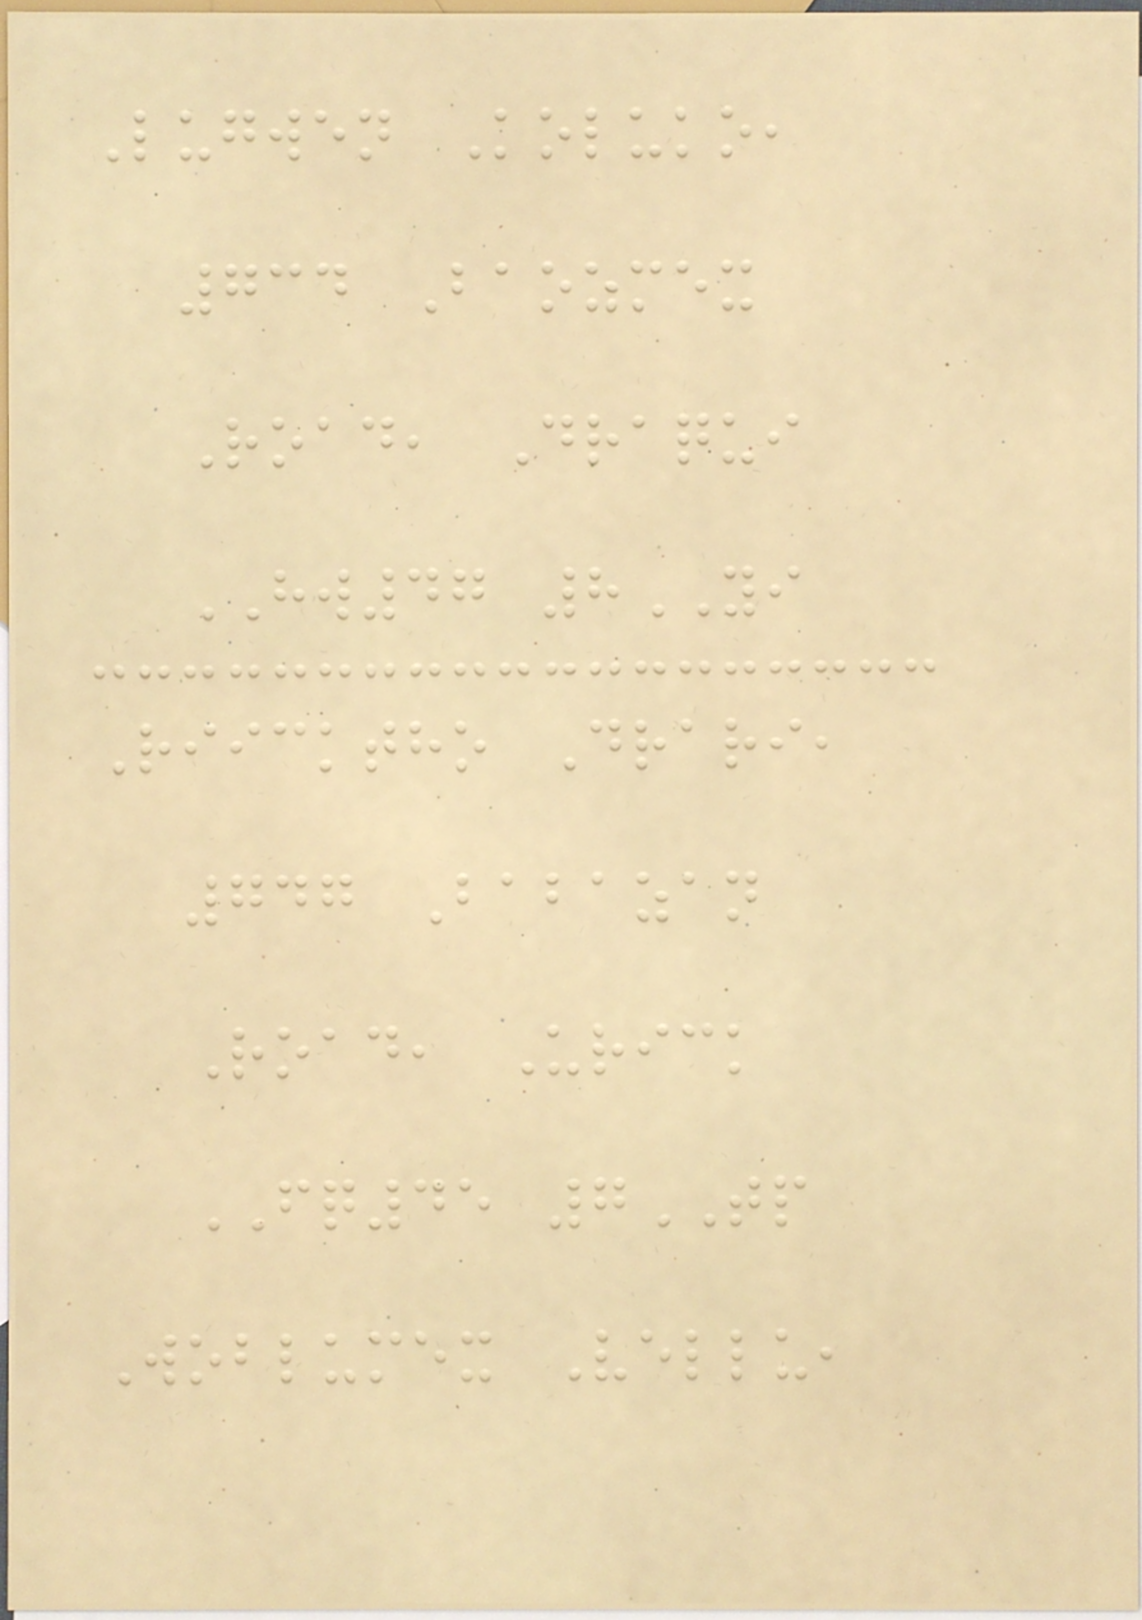Lugwen Koluko,
734 Baozmex
Road, Draqui
HW47 8YI
Riicktho Drari,
747 Babazan
Road, Urick
FQ45 7TP
Woblumex Vellu,
